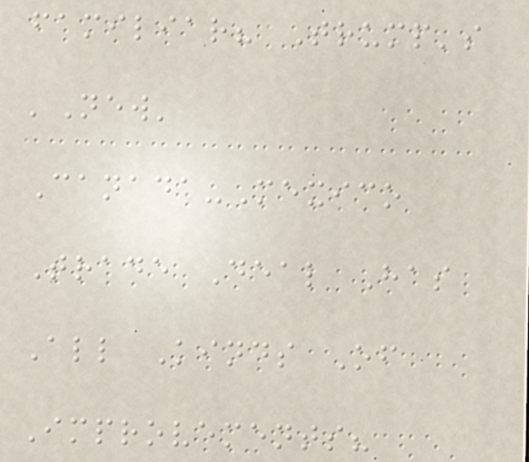familiar? Trump's
'New'
Canada-Mexico
Trade Deal Has
All Kinds Of
Improvements?
